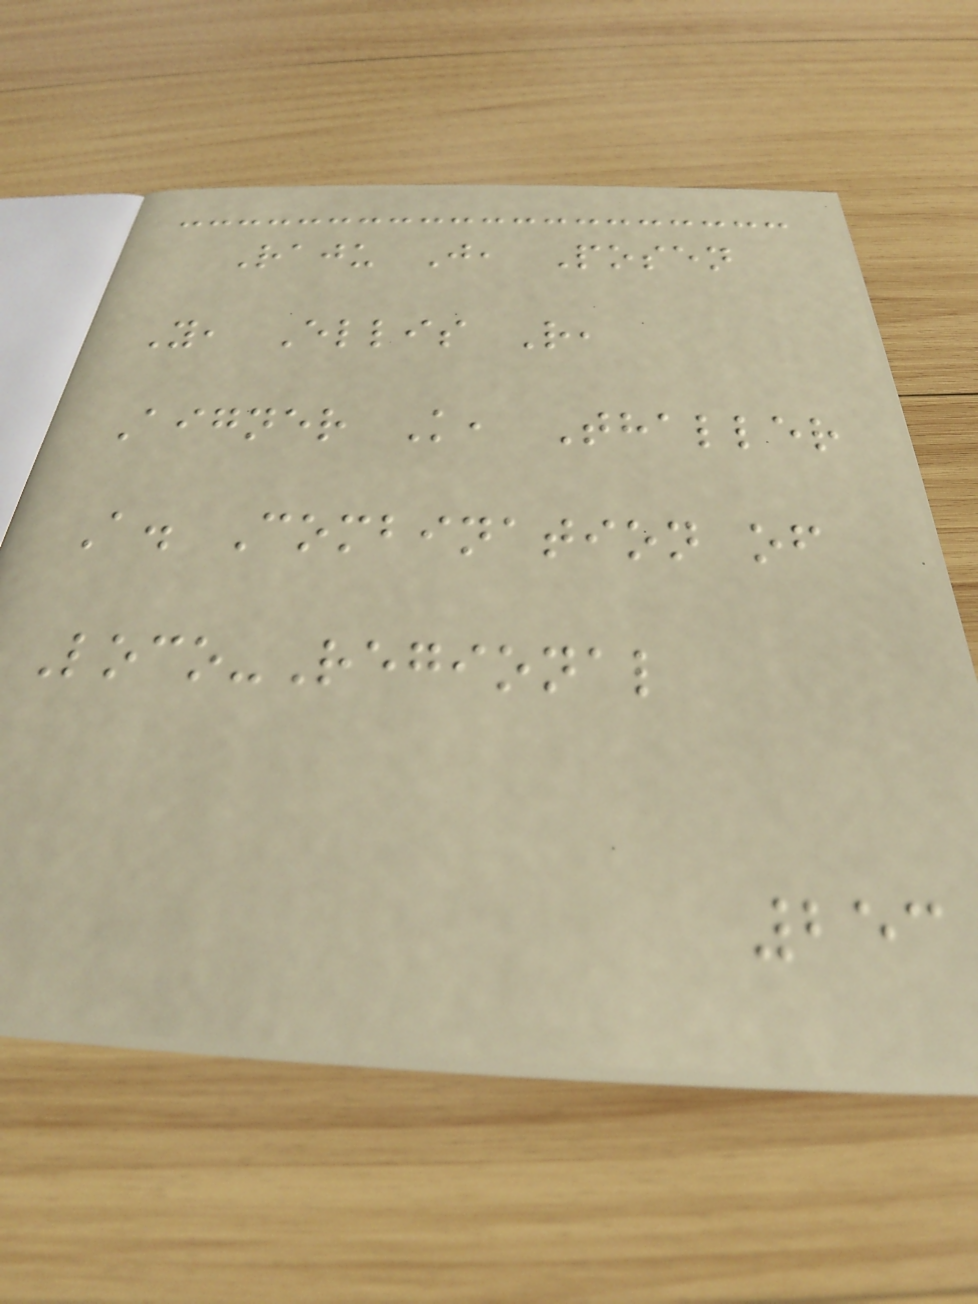Raju J, Posen
Y, Ellis R,
Aigner K, Thaller
A. Combination of
Loco-Regional
253
